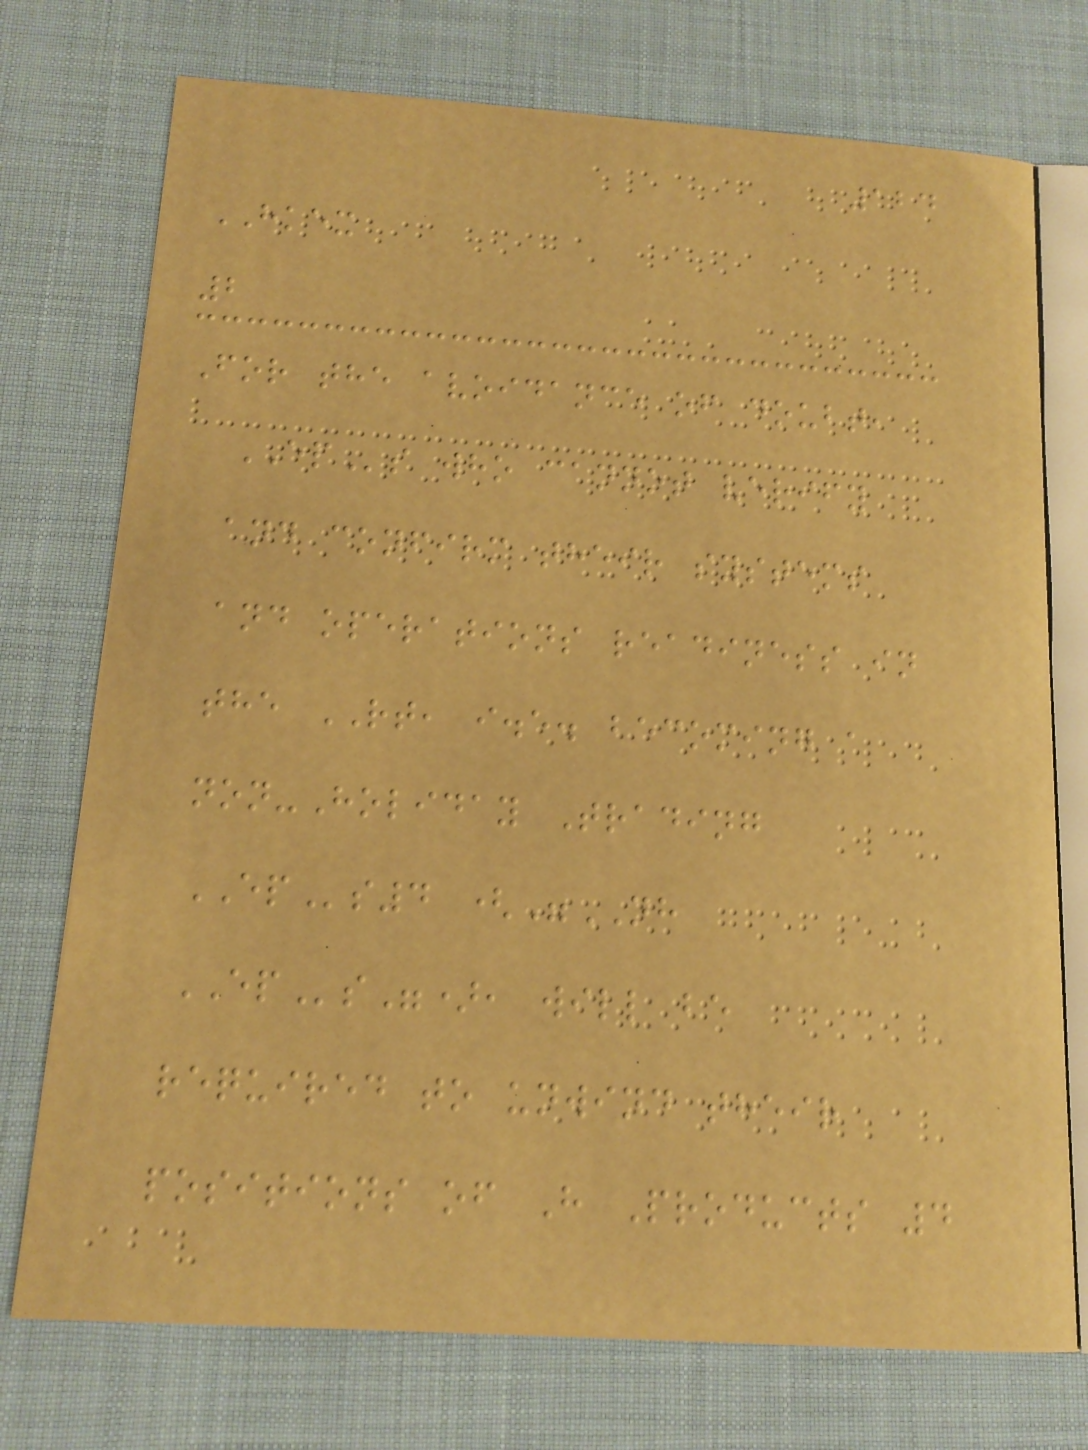124
HKEX
2
For the avoidance of doubt,
EPs who cannot verify
and confirm their systems
and operations readiness in
the RT, i.e. becoming a
non-Holiday Trading
EPs4 ("NH
EPs"), will be
required to unwind their
positions of H Products 4
